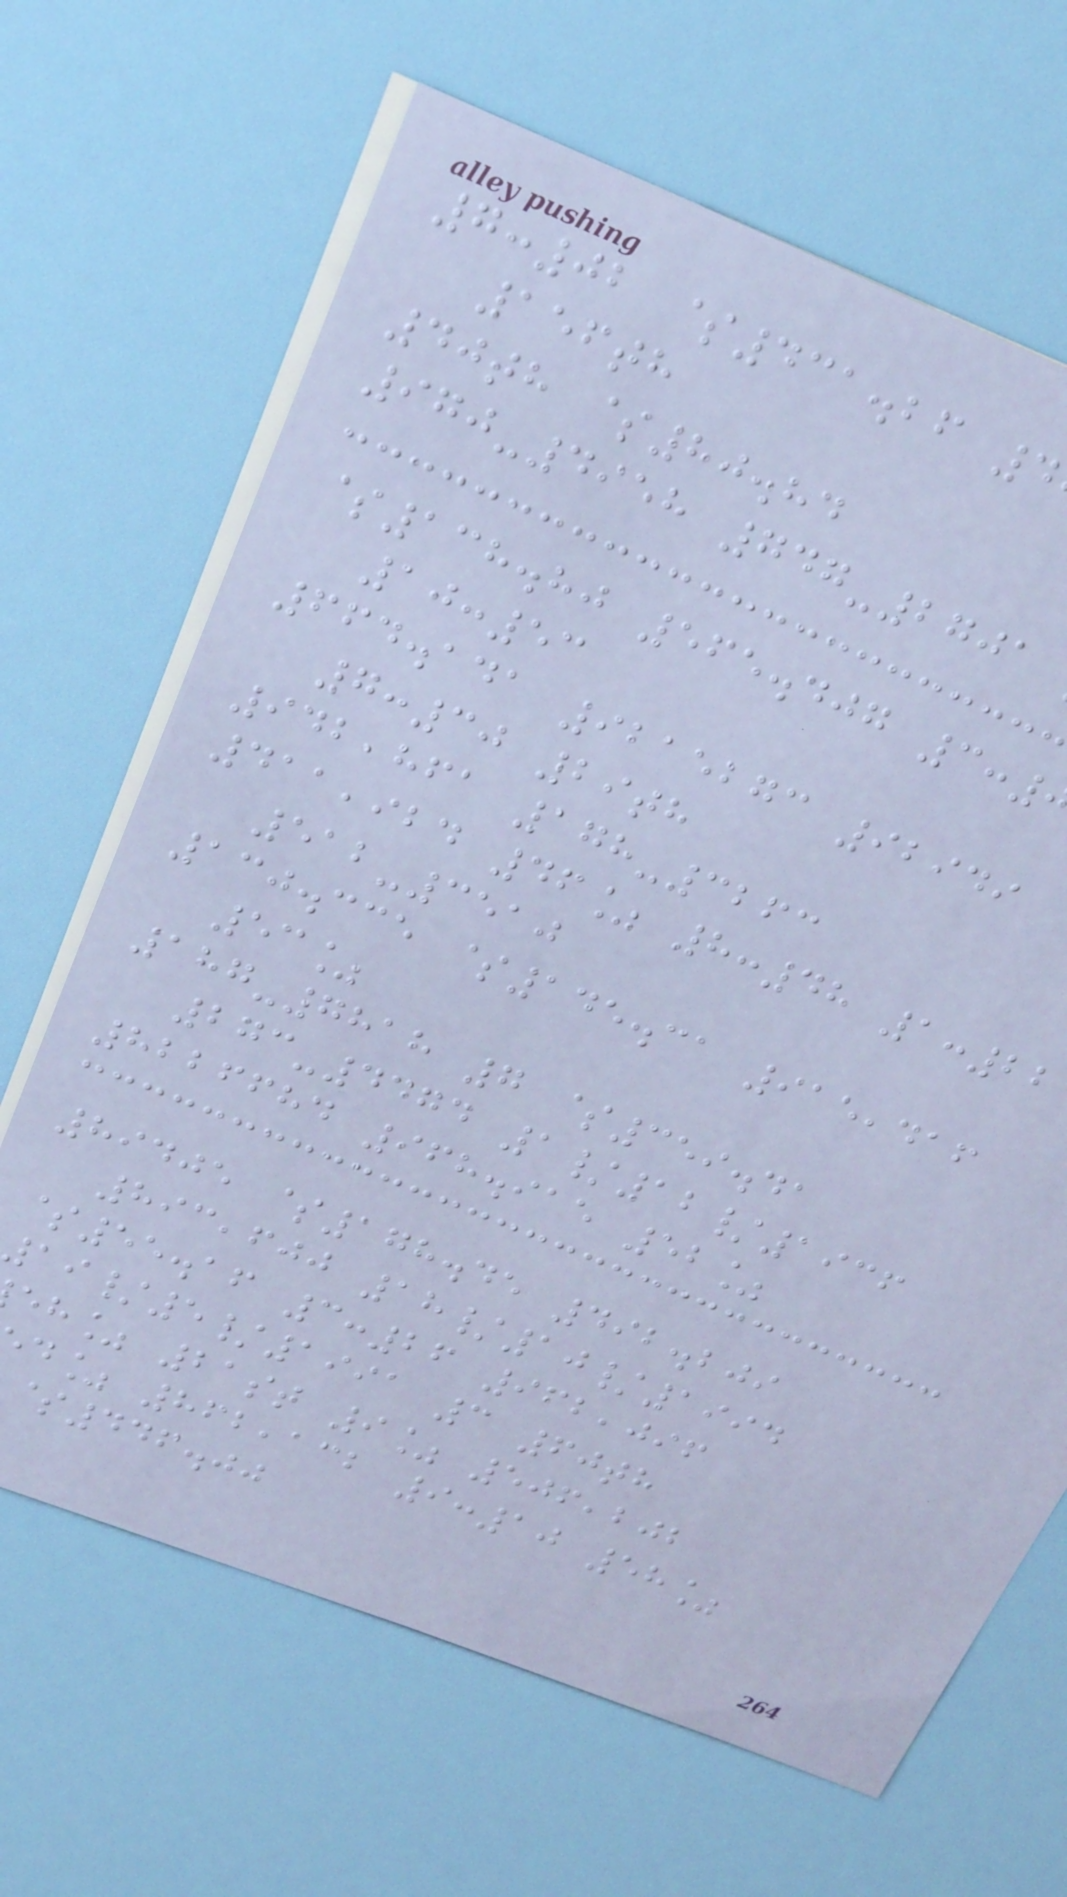7:02 $431.26 4
156th
40th $80.84
970-4958 747-2701
$138.80 565.407 3:
10:53
664.141 9215273 92949
7:30 29th
942,861 178-3263
411,924 46% 8:48 1:22
512-3510
130.335 $145.31 915,416
53%
187-7818 7 $359.41
273-4474 1/12/1936
8226684 968.915 52%
89405 $178.45 492.209
893,600 18/10/1994
$55.16 3:26 962,096
19/5/1991 3 60th
eh% 21st 9% 506,202
d% 862,132 9:10 58%
$446.00
